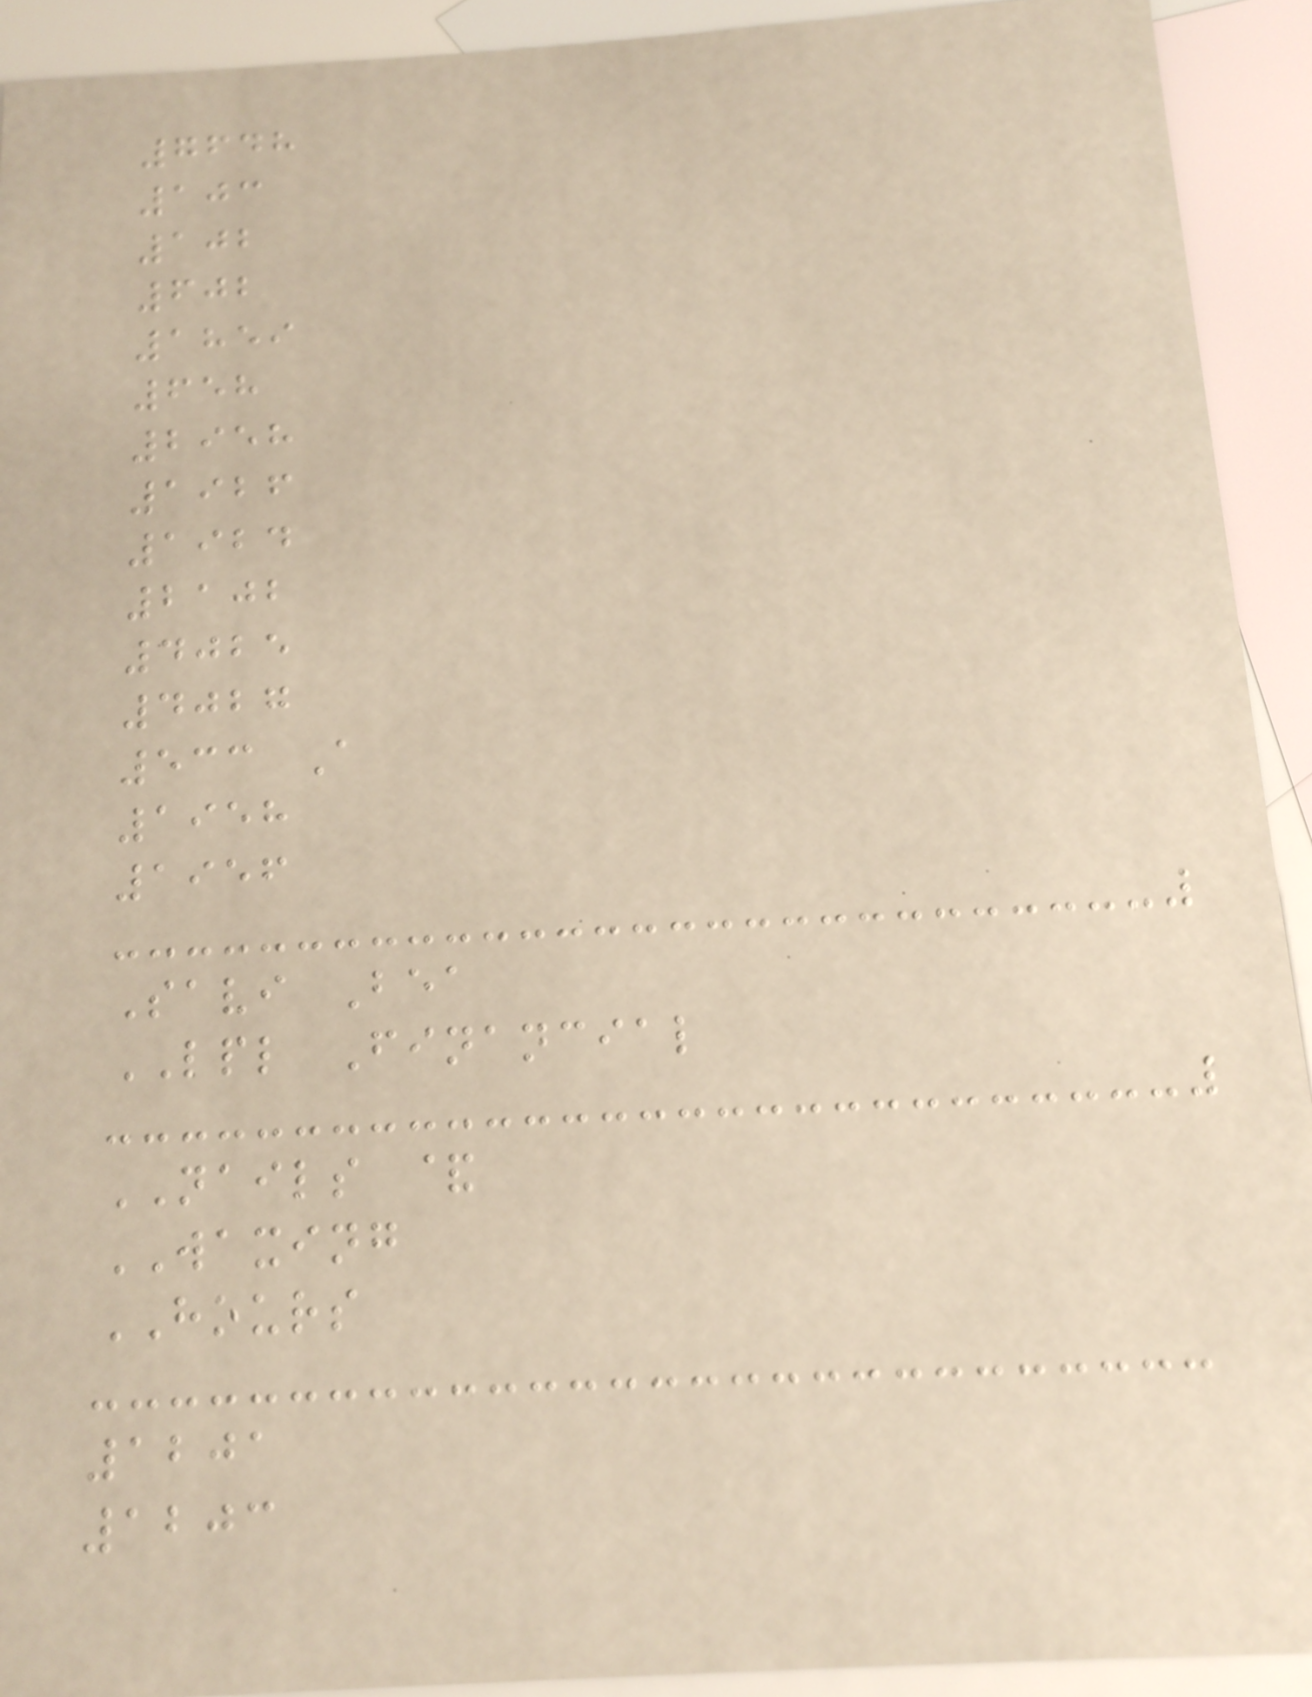7648
103
102
602
1859
658
2958
1926
1924
2102
4025
4027
533 A
1958
1956
Savi Bea
LPL Financial
NAILS &
WAXING
HOURS
1201
1203
